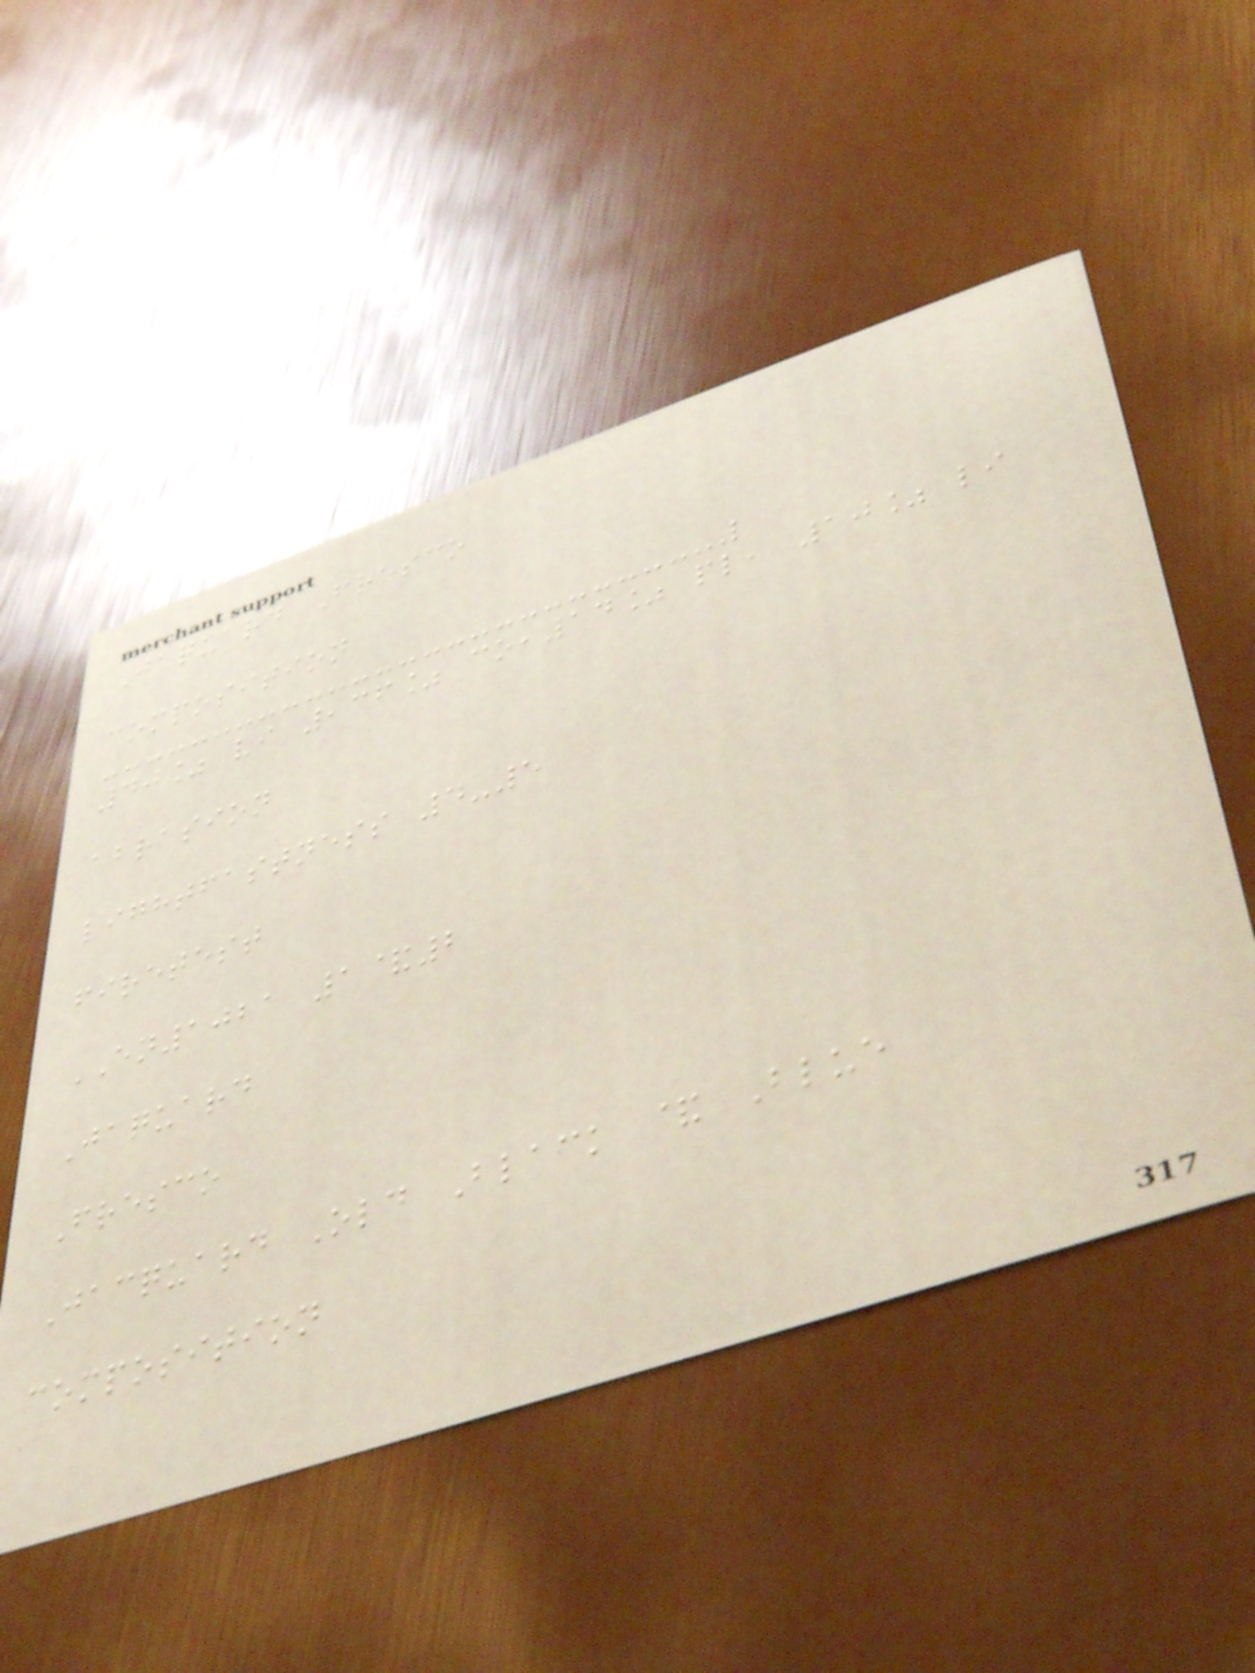Jaquard Fresco
composition
40% vi ,36% co,14% pl, 10% li
abrasion
lightfastness 4-5
firetest
EN1021 1&2
Jaquard
Fresco
Jacquard Old Black & Blue
composition
